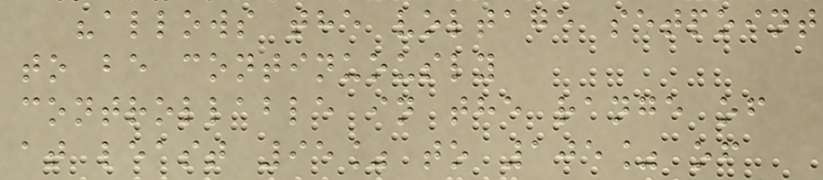"allows the voltage setpoint
to be continuously
controllable in the range of
at least 95% to 105% of
